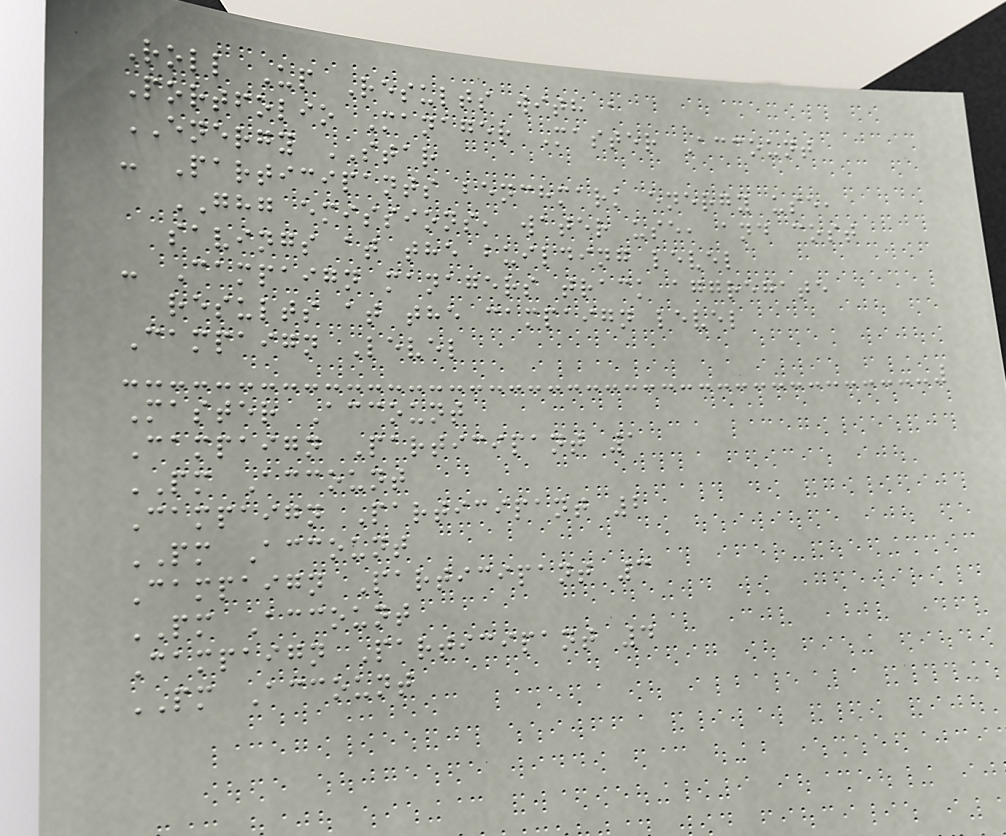Roll Up Results with a
Portfolio Manager Master Account
ENERGY STAR
- Participants benchmark energy use,
GHG emissions, water use, and cost
savings at the building level
- Campaign managers track aggregate
results at the campaign level
Campaign Level
Master Account
Campaign Participant 1
PM Account
Campaign Participant 2
PM Account
Campaign Participant 3
PM Account
Campaign Participant 4
PM Account
